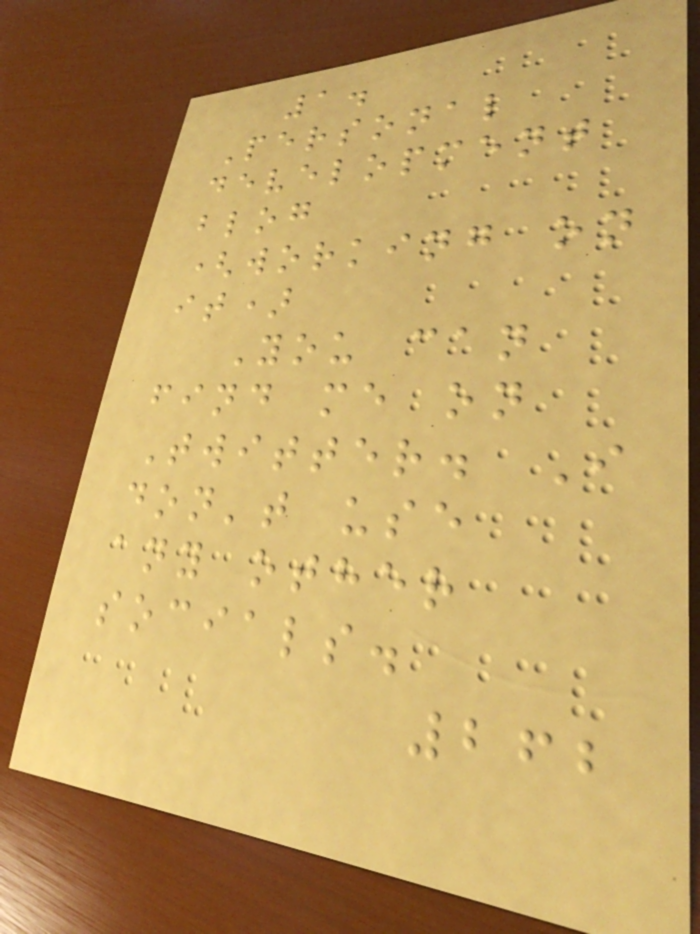1.
Personal
development
blog
(working on
it)
You can
find me on
Twitter. I
don't use
any other
socials.
262
